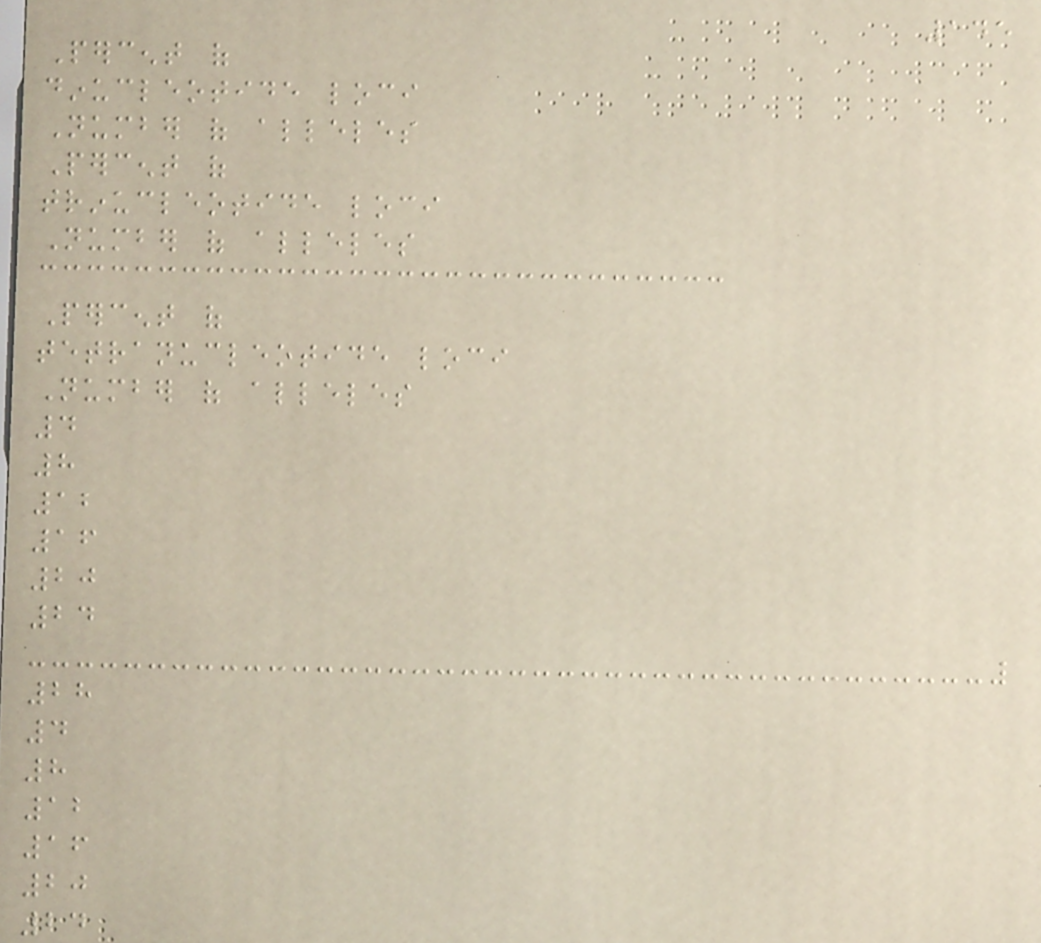145
Percent of
dinucleotide loci
Number of alleles
Percent of
trinucleotide loci
Number of alleles
Percent of
tetranucleotide loci
Number of alleles
4
8
12
16
20
24
28
4
8
12
16
20
24
